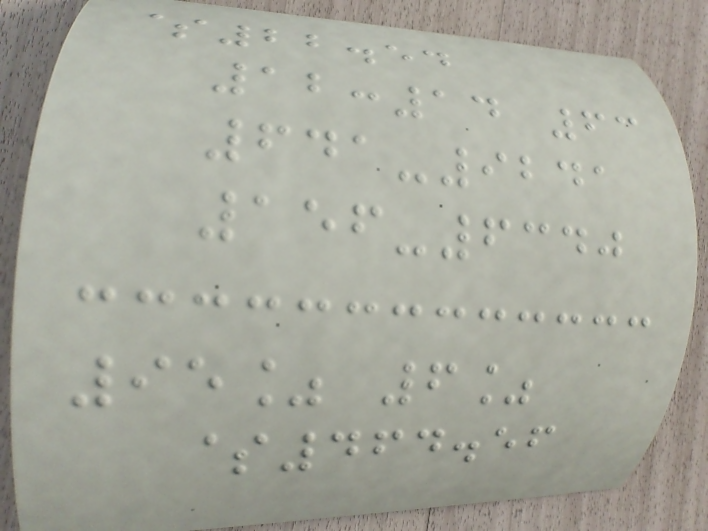$22.54
12:14 63
641-9241
156-6340
95% 6%
$464.56
